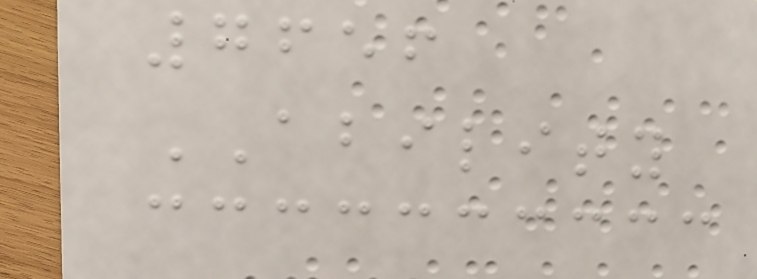7656
ABILITY
